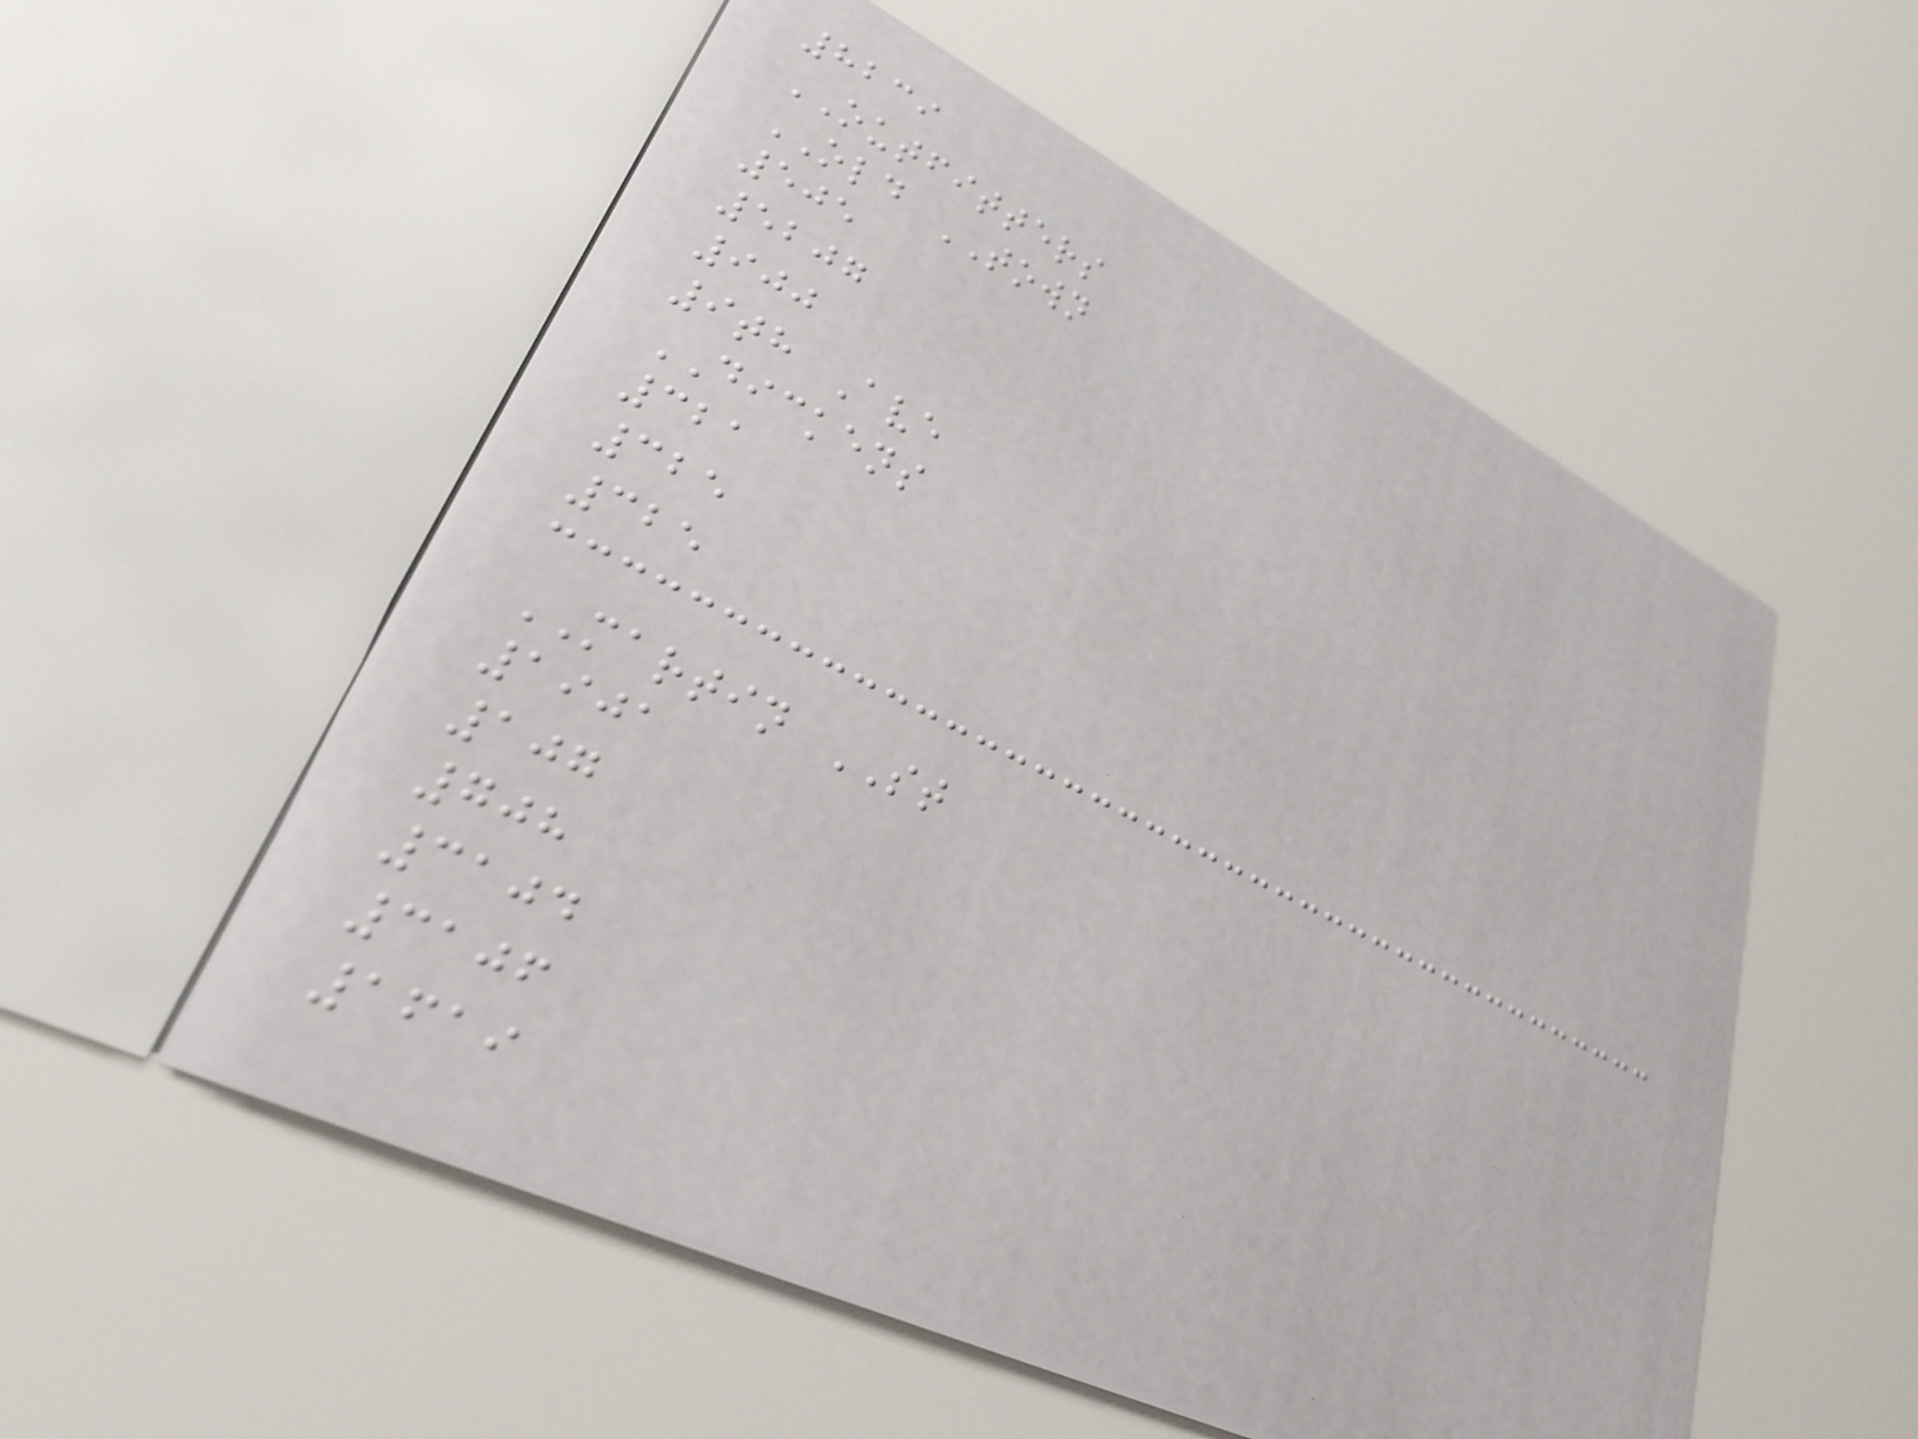8239
OUTFITTERS
OLD TOWN
505
5207
900
9th Ave
DICKENS
321
325
325
MARTIN ST
1901
107
708
3104
3106
1619
